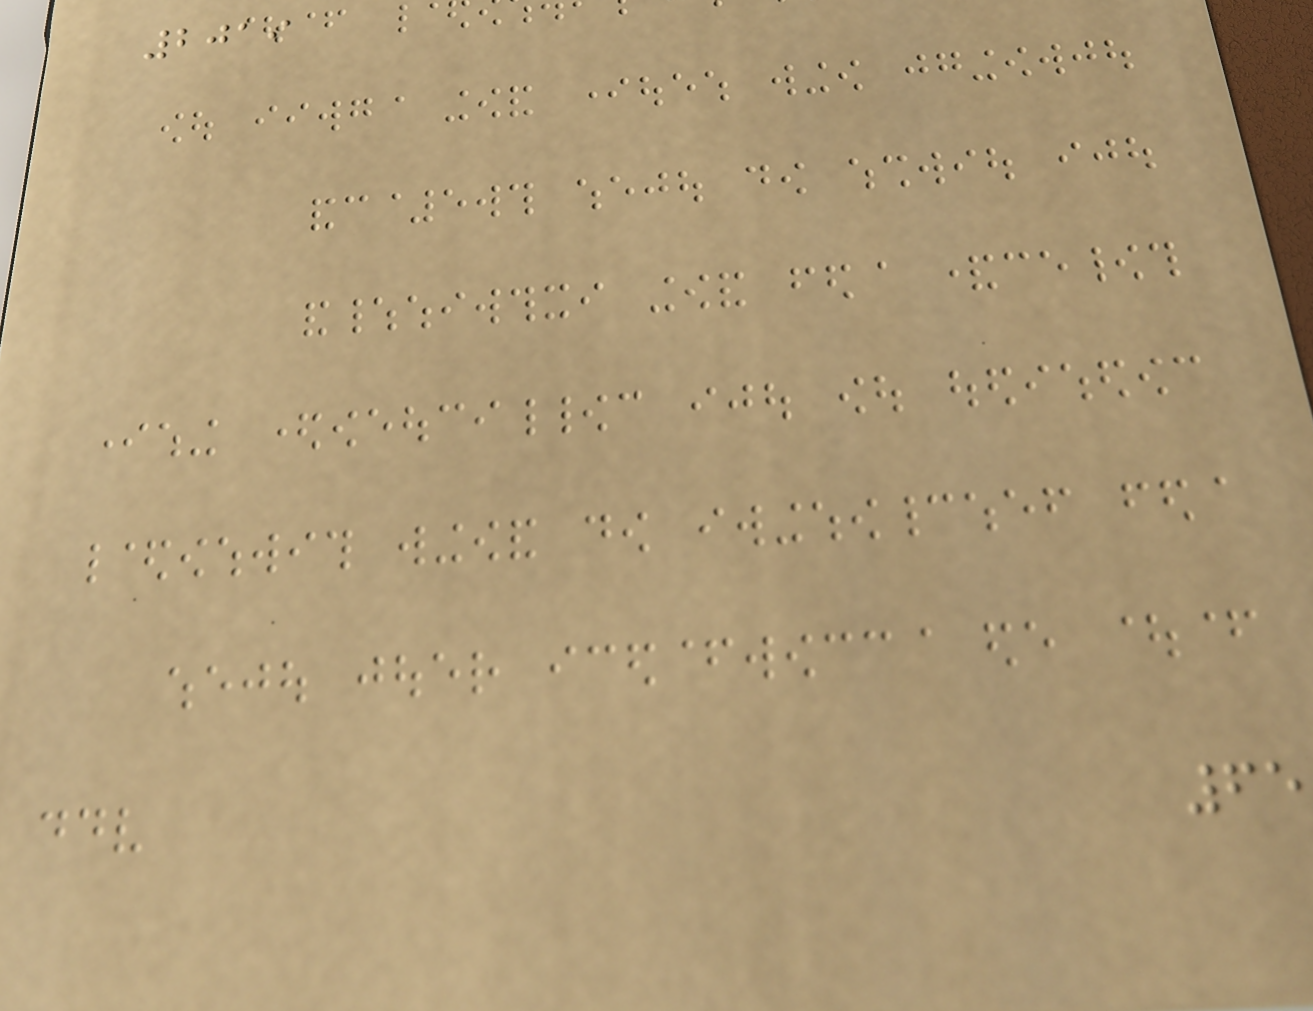2019
65
